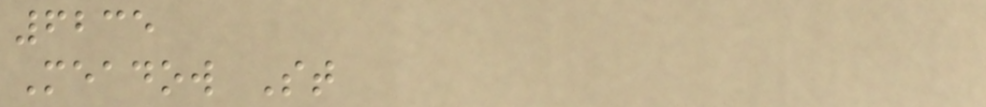6235
Meadow St
